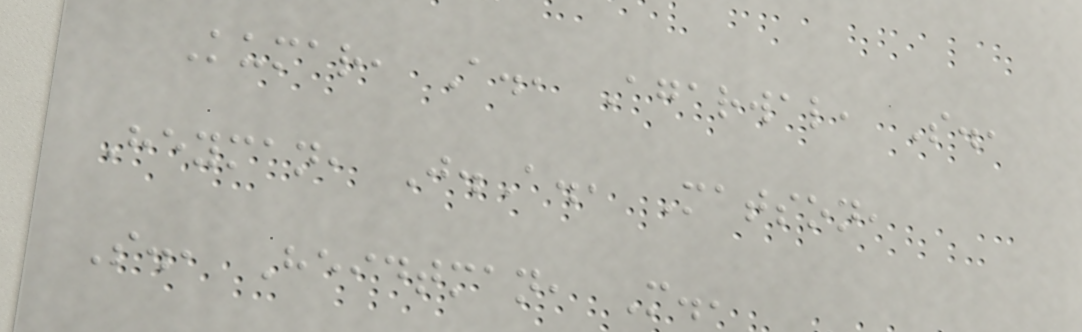Kumar, A., Agarwal, S.,
Heyman, J.A., Matson,
S., Heidtman, M.,
